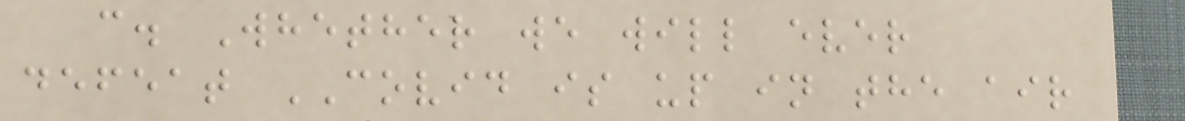c. Whether we will ever
defeat COVID is up in the air
